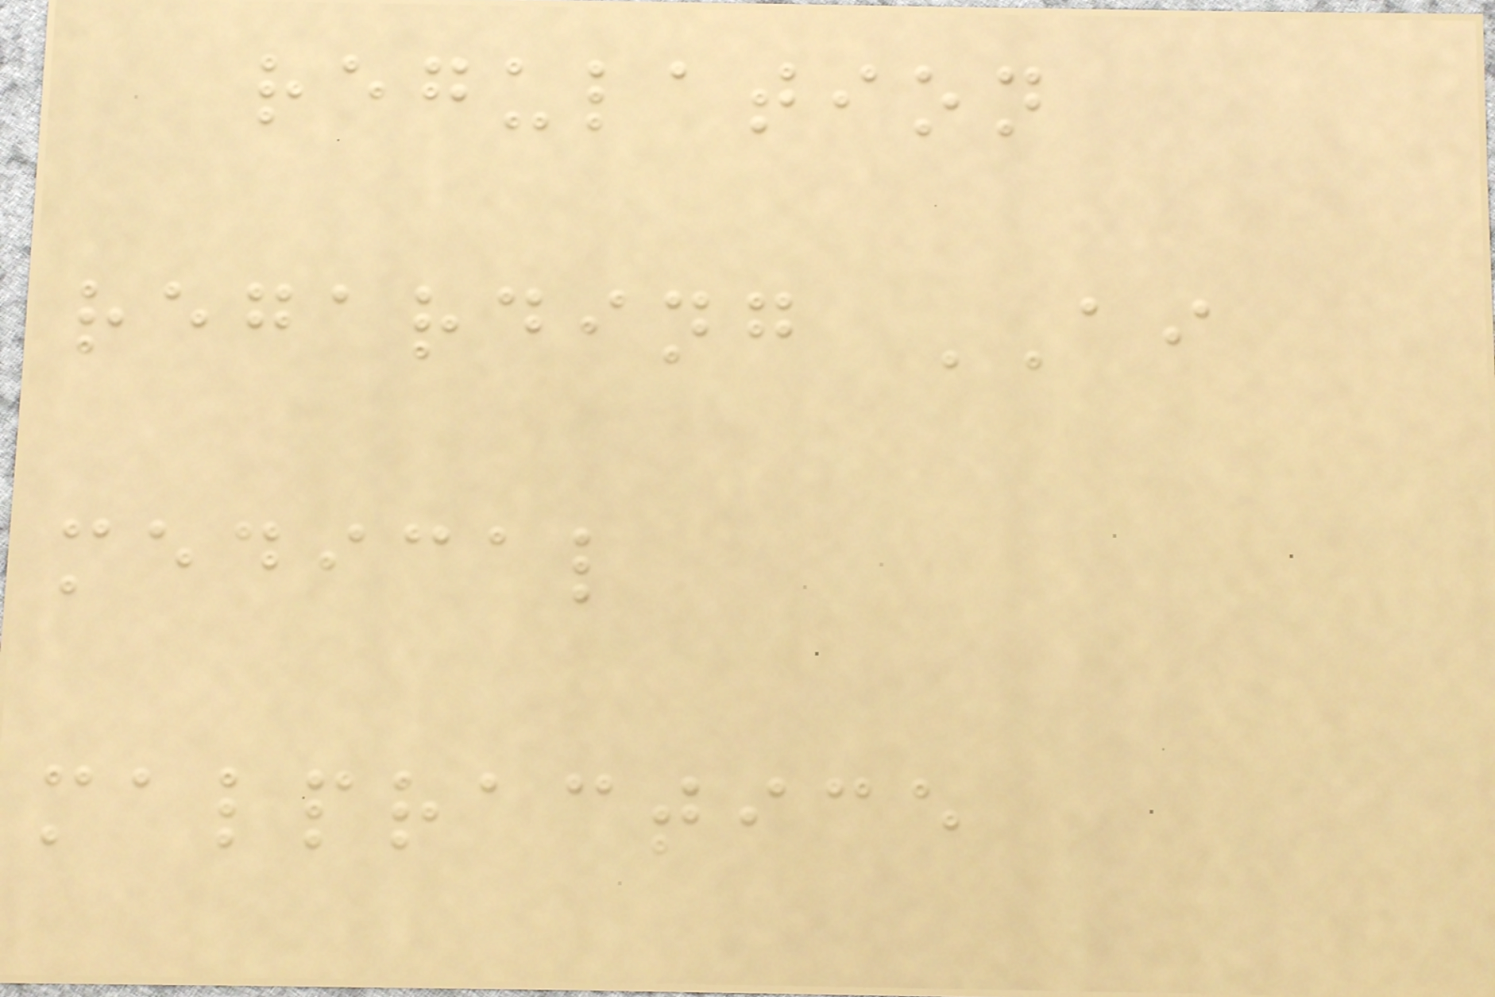regulation
regarding AI
medical
malpractice
